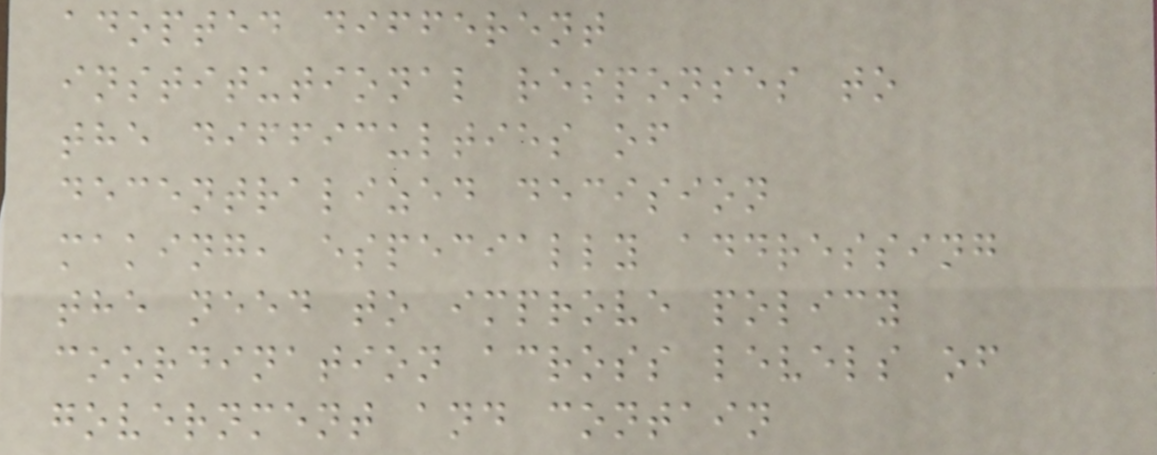adopted different
institutional responses to
the difficulties of
decentralized decision
making, especially addressing
the need to improve policy
coordination across levels of
government and contain
